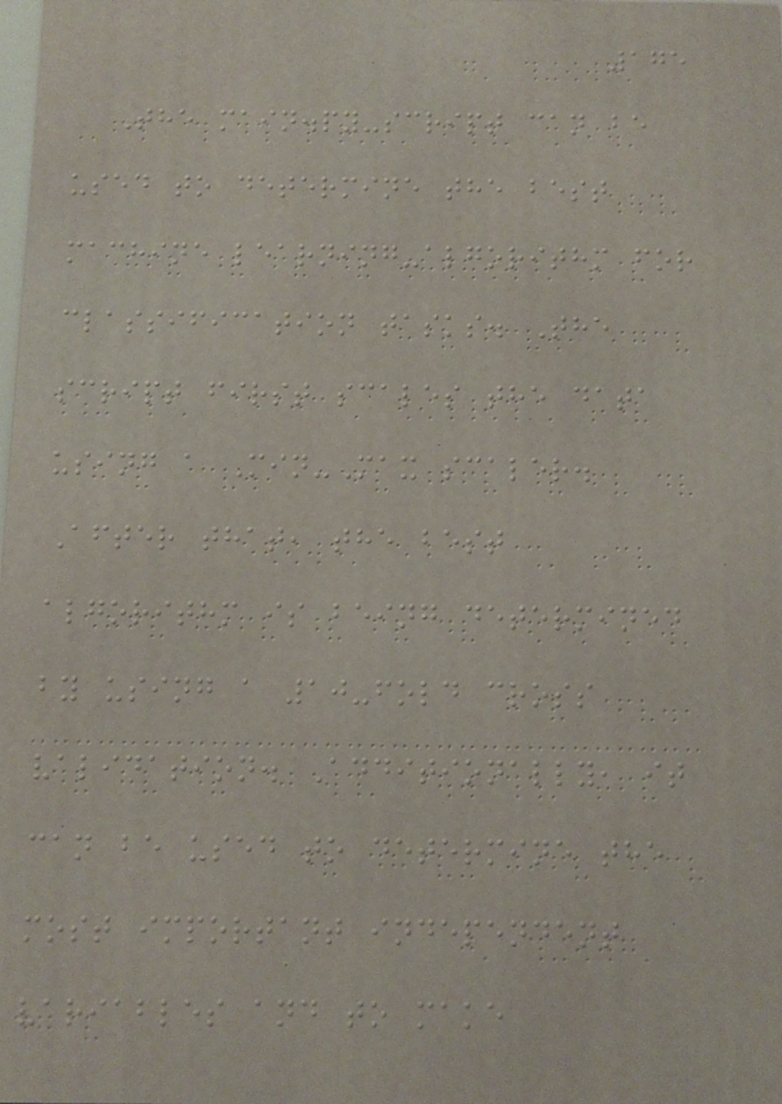175
The main.py-script can be
used to determine the best
machine learning-algorithm for
classification tasks. The
script first scales the data
using a Min-Max scaler.
After that, the best
algorithm is being determined
by using a 10-fold cross
validation. Additionally, it
can be used to determine the
most important independent
variables and to make
